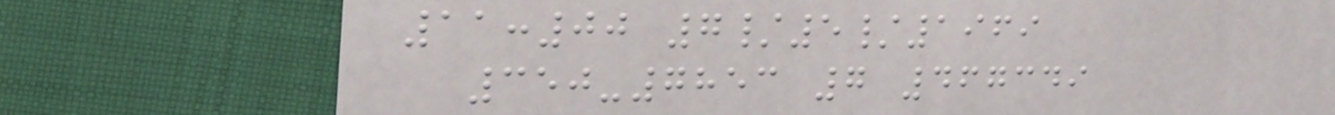11:00 7/5/1969
350-7853 7 467349
